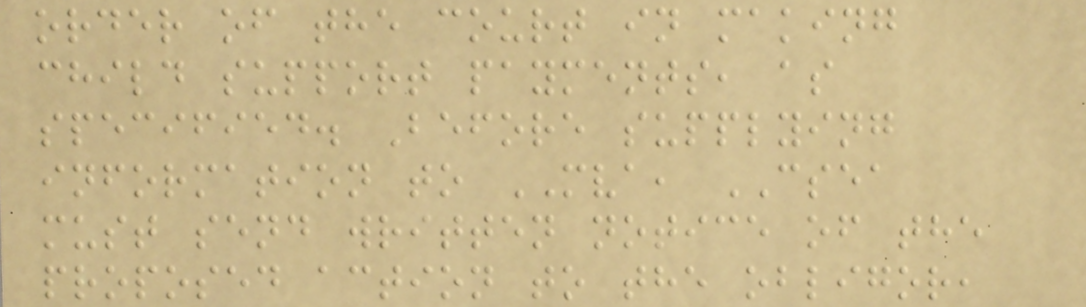order of the court in making
child support payments, as
specified. Before supplying
information to MVA, CSEA
must send written notice of the
proposed action to the obligor,
